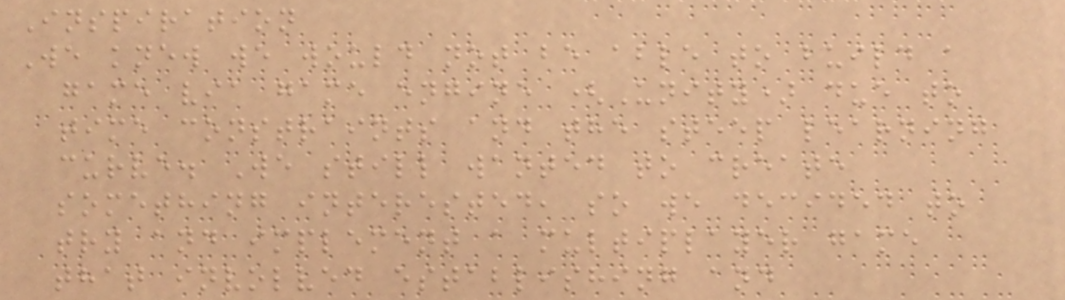Inspiration
We knew we would not be able to build a
game via game engine (Unity) due to
time constraints and the steep learning
curve. We still wanted to create
something interested, so we decided to
try and implement a multiplayer game
that involved establishing and
